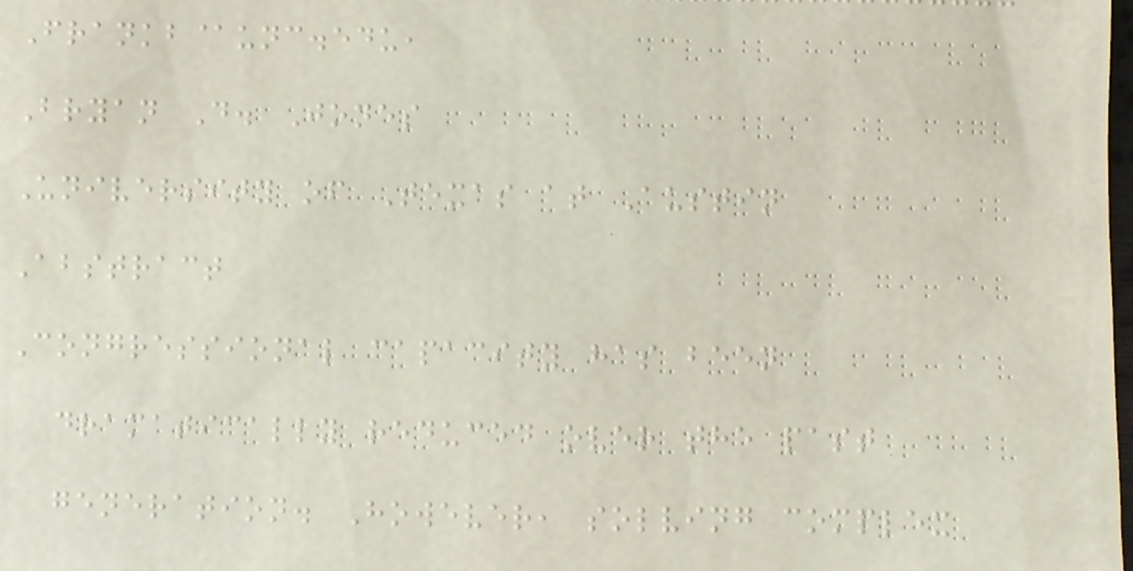Frankb@unc.edu,
Bryan D. Jones
University of Texas at Austin
Abstract
Congressional capacity has been
dramatically reduced over the past
generation. However, solving complex
